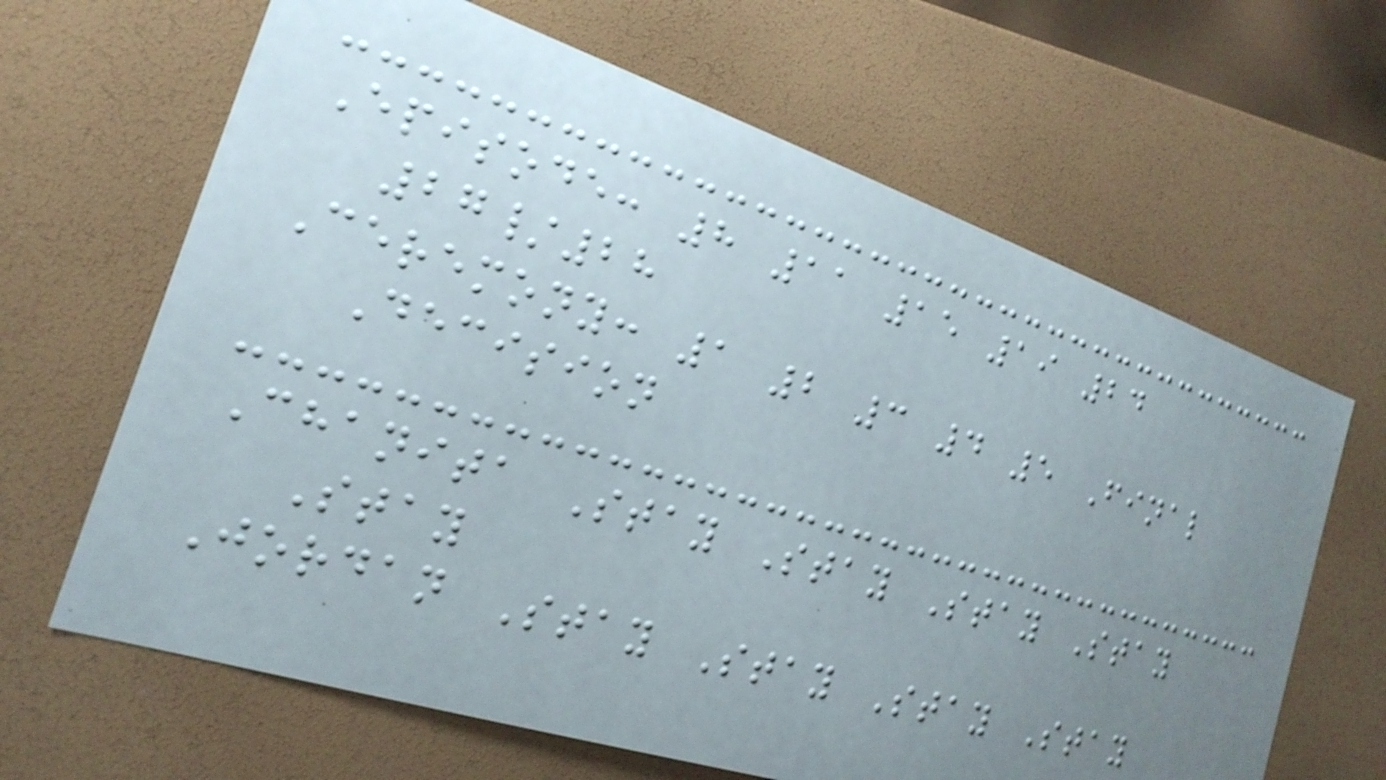Episode: 8 11 15 19 24
27/28
Ceremony: 1 2 3 4 5 Final
Decision
Chanita Stay Stay Stay Stay
Stay
Jordan Stay Stay Stay Stay
